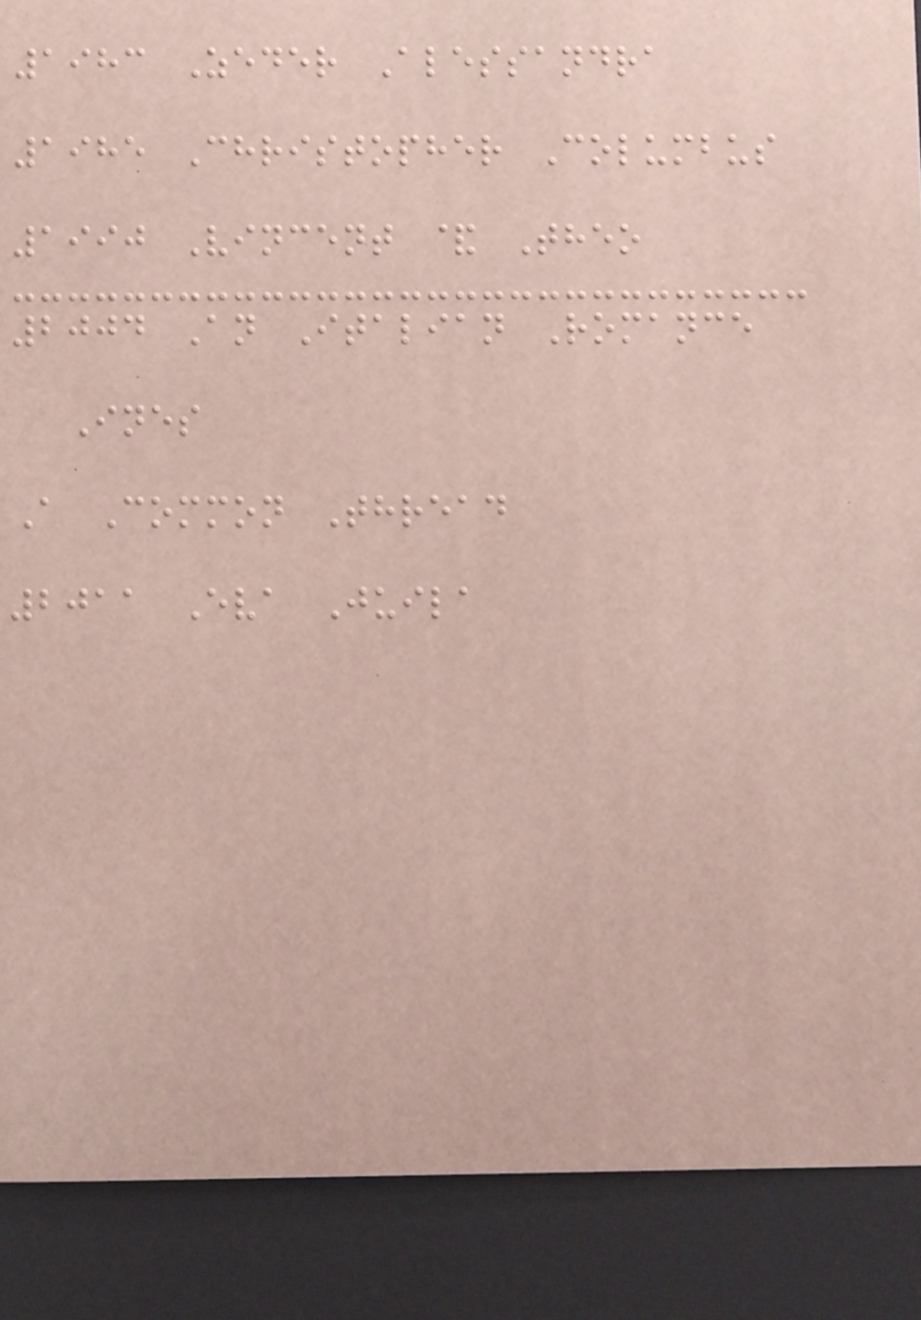1983 Zeder Alessandra
1985 Christopher Columbus
1990 Vincent & Theo
2004 An Italian Romance
Ines
A Common Thread
2011 Eva Juila
